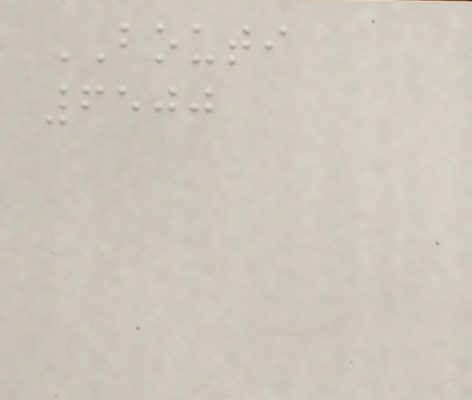BOUTI
6500
